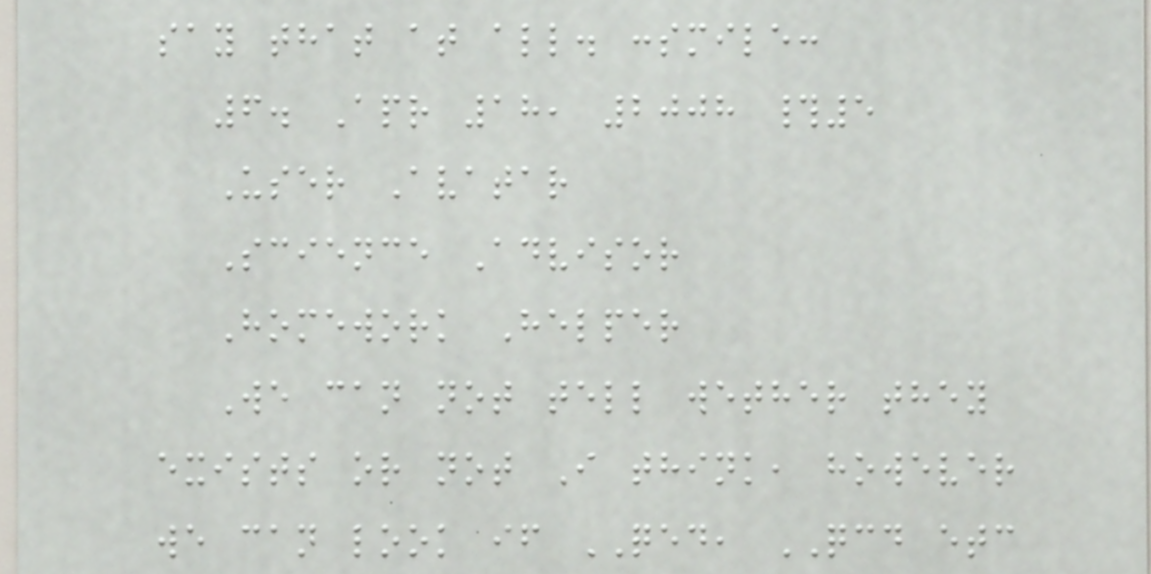say that at all. :smile:
6. Apr 18, 2008 #5
User Avatar
Science Advisor
Homework Helper
We can not tell wether they
exists or not I think, however
we can look if QED, QCD etc
